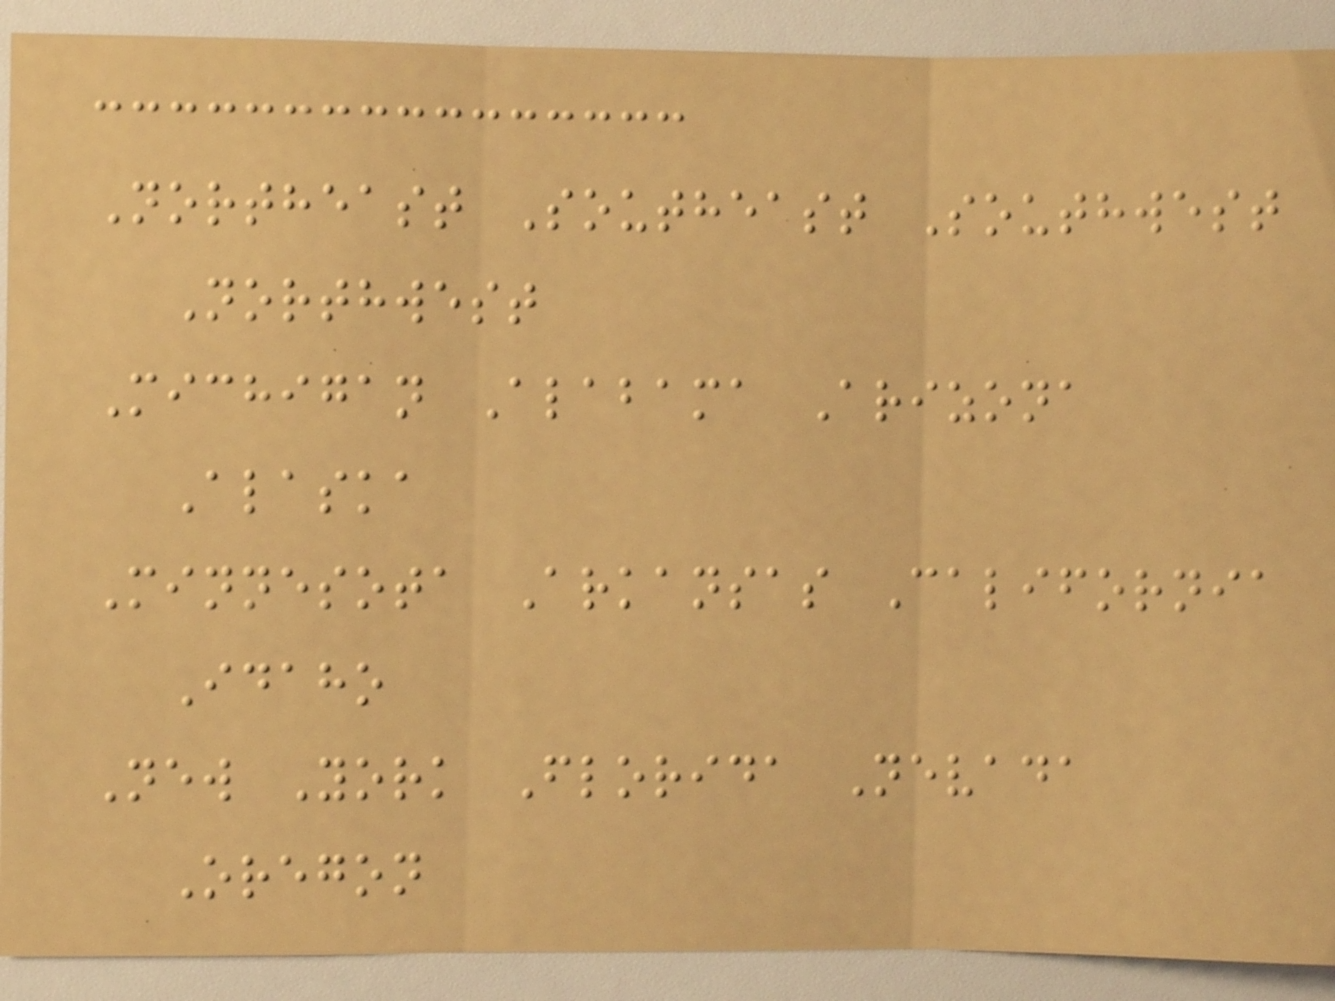Northeast Southeast Southwest
Northwest
Michigan Alabama Arizona
Alaska
Minnesota Arkansas California
Idaho
New York Florida Nevada
Oregon
